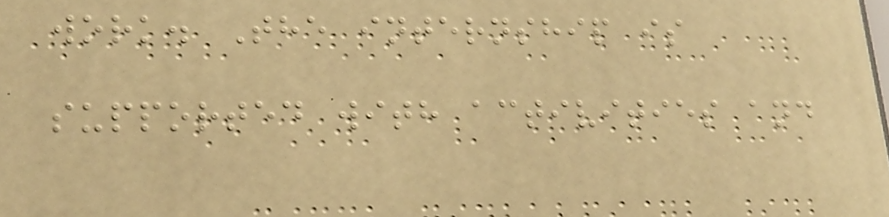work. The internship is
supported with activities and
